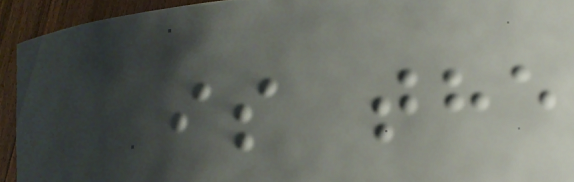is the
